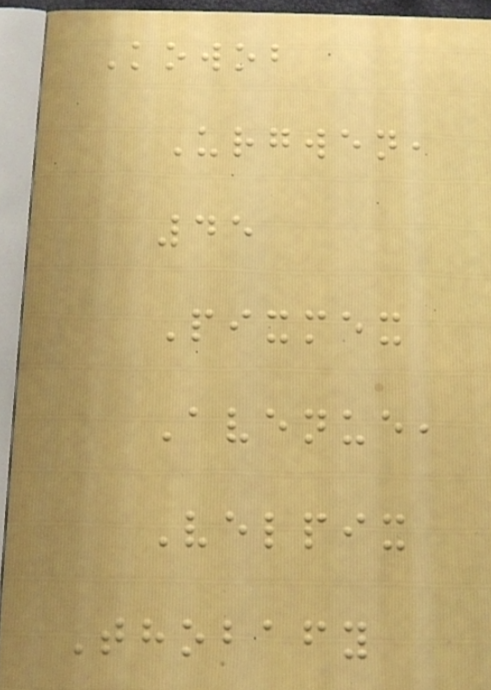Kowob
Urgwen,
45
Pixmex
Avenue,
Velpix
Thobafy
